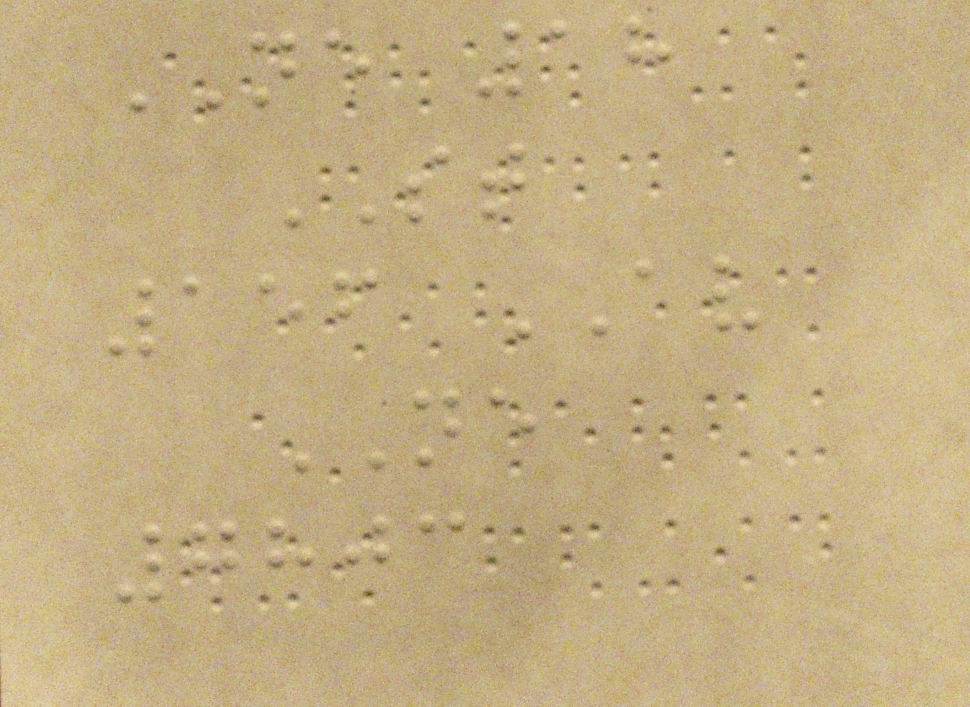NE 18
ST
156 AV
NE
7803
